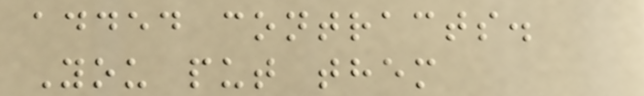added contracts.
You put them
